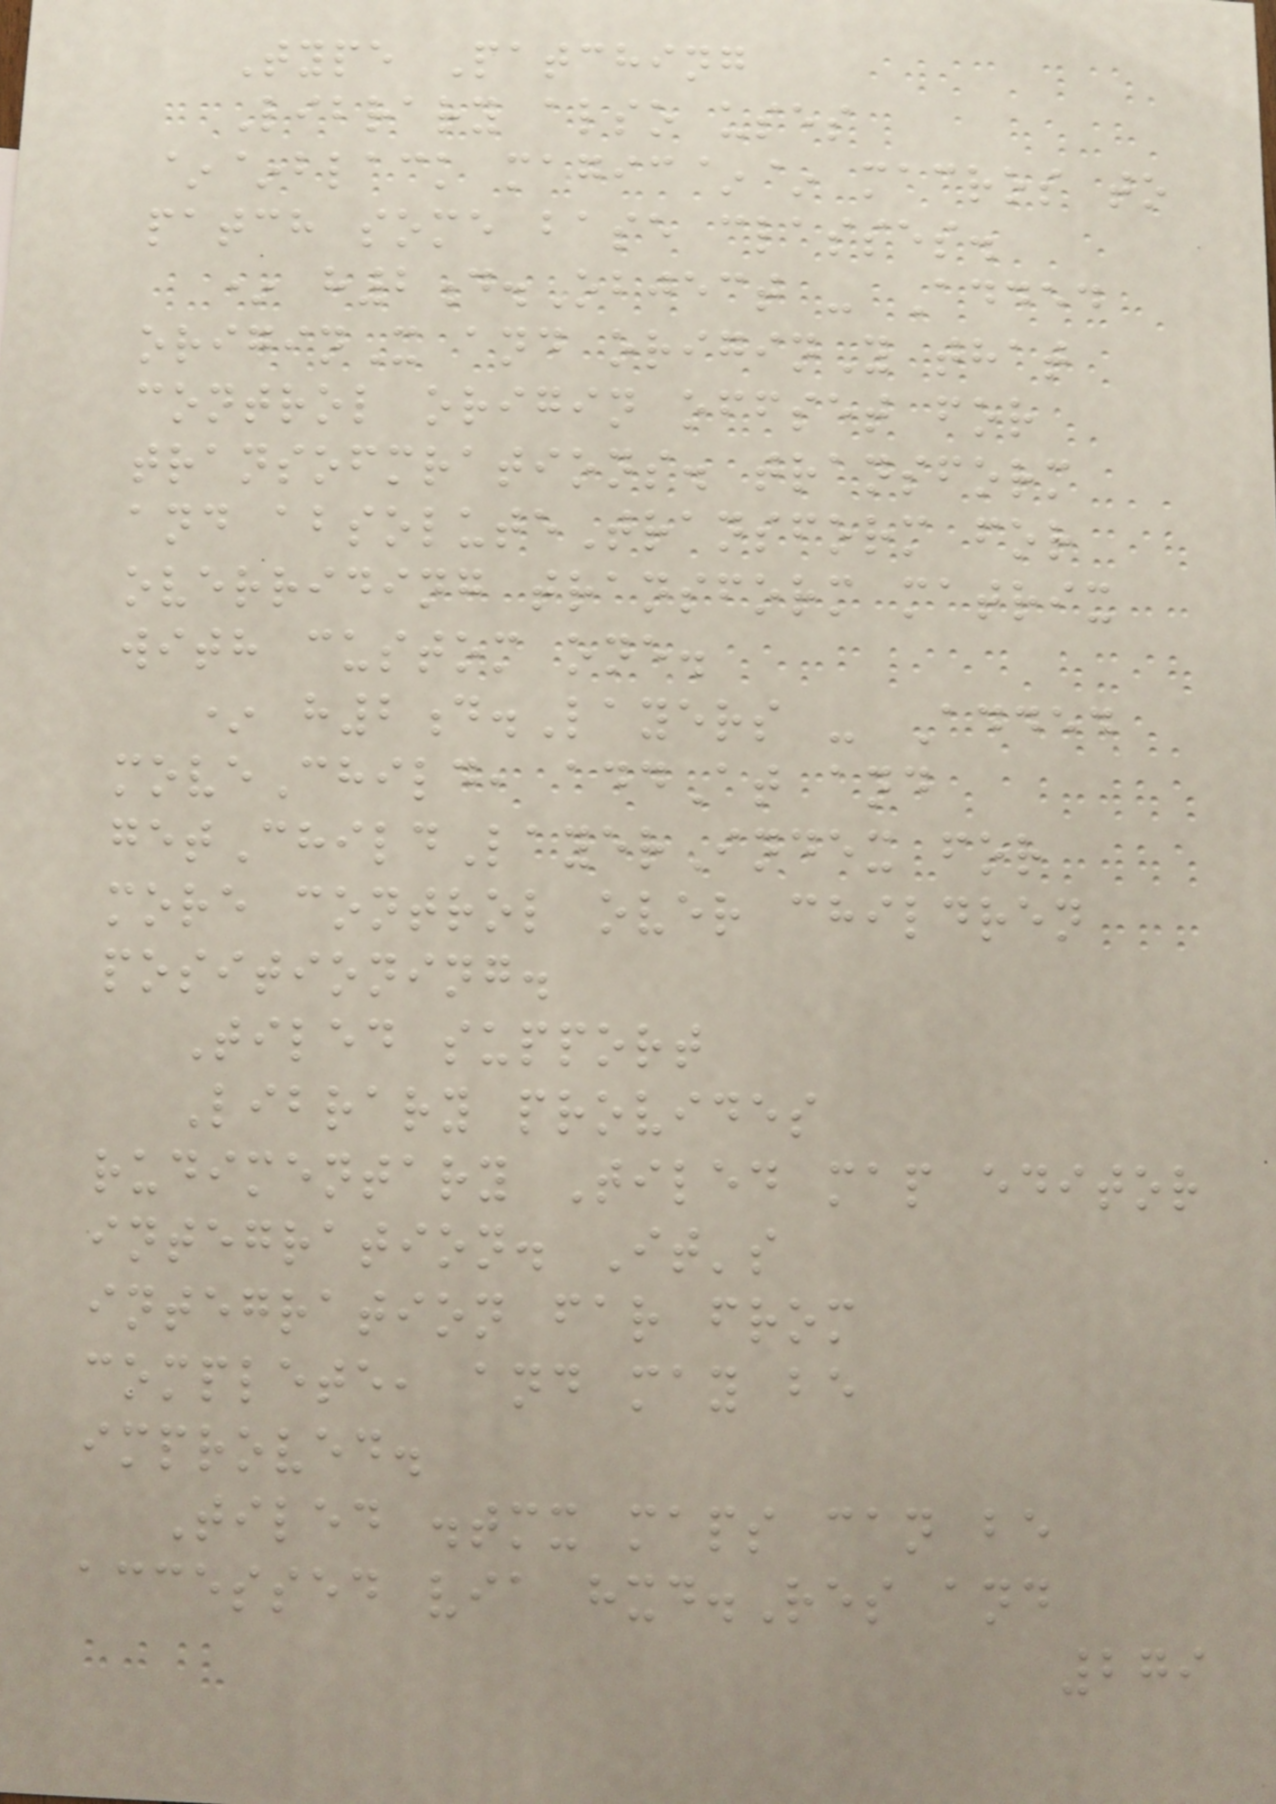Type Patching
Library also uses
~~black magic~~ macros to
patch some base classes.
* h2d.Object - Added
originX and originY that
control origin offset for
transofmrations. transform
and absoluteTransform for
overriding transform matrix
with custom one.
* h2d.Layers - Added
moveChild, addAt and
getChildLayerIndex for
more control over children
positioning.
Tiled support
Library provides
rudimentary Tiled map editor
integration. It's
integration far from
complete, and may be
improved.
Tiled .tmx maps can be
accessed via hxd.Res and
279
